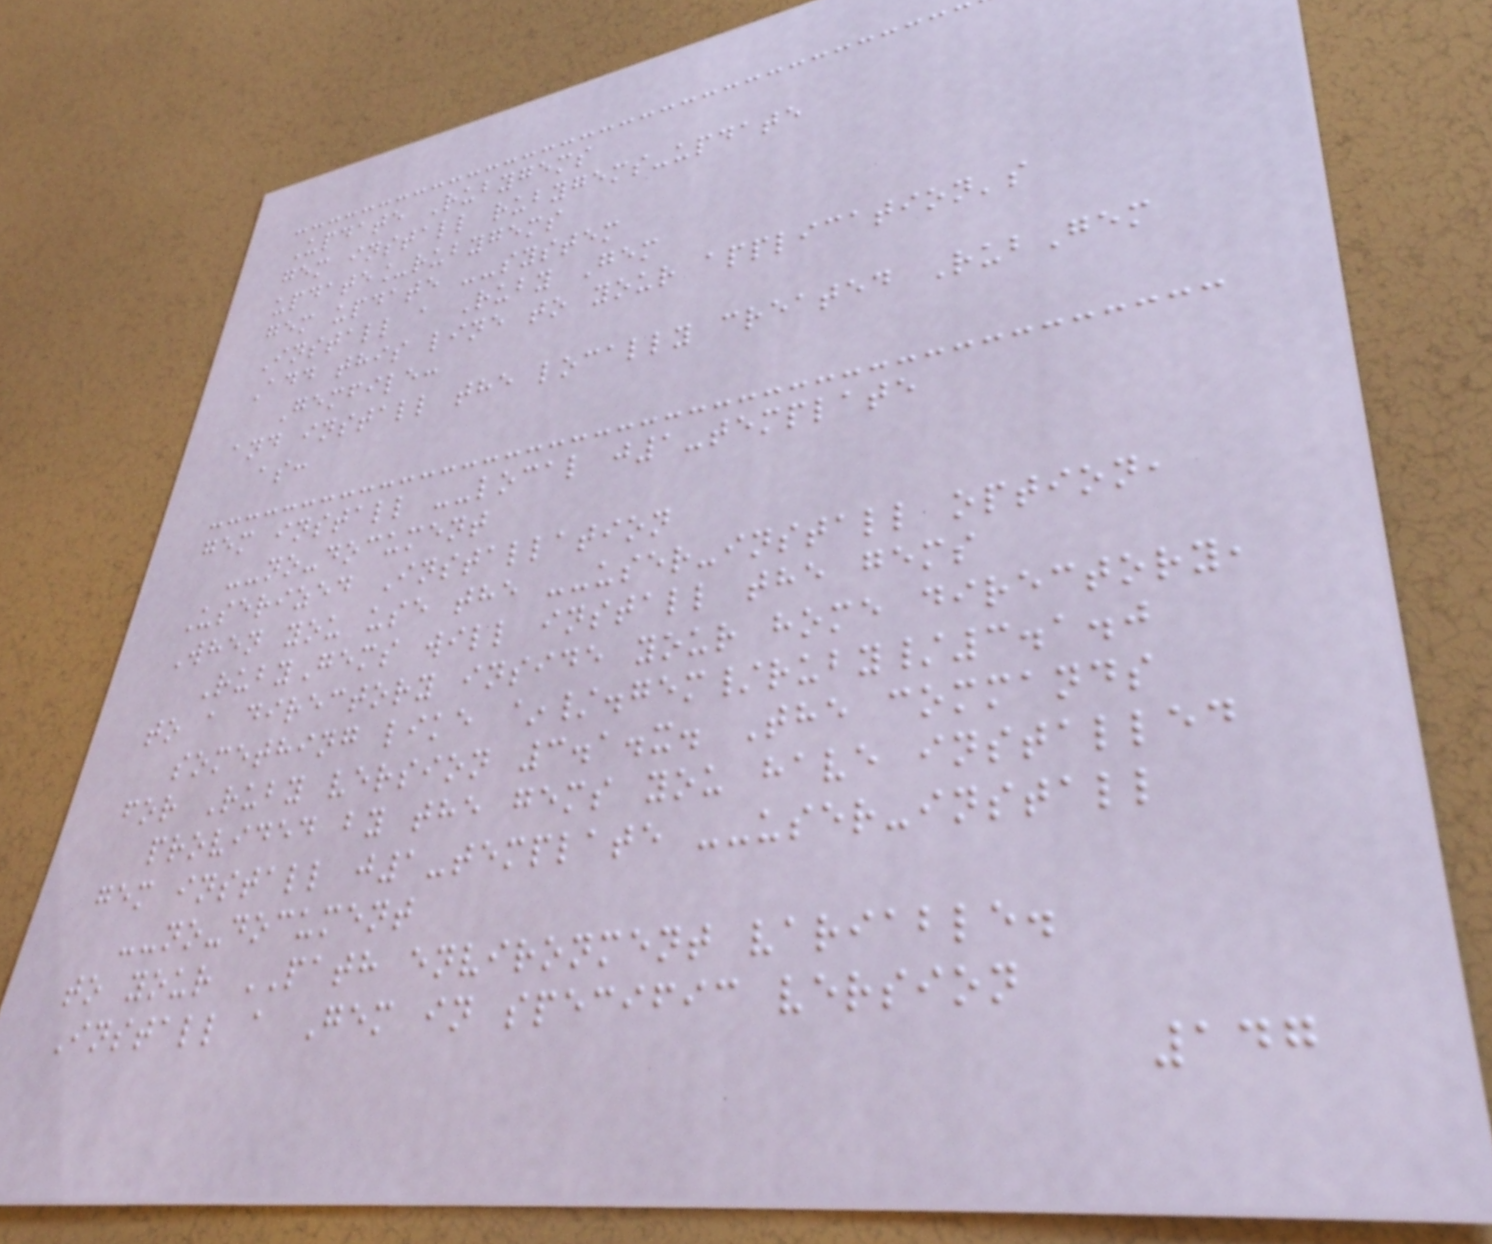Update Rubygems
gem install rubygems-update
update_rubygems
gem update --system
Install a Ruby Gem
Add this line to your application's
Gemfile:
and install the locally created RubGem
as:
gem install --local j1-template
--no-document
Userized Installation
When you use the --user-install option,
RubyGems will install the gems
to a directory inside your home directory,
something like ~/.gem/ruby/3.1.0
for Ruby version 3.1.x. The commands
provided by the gems you have installed
gem install j1-template --user-install
--no-document
to your PATH environment variable.
Install a Gem in specific version
147
